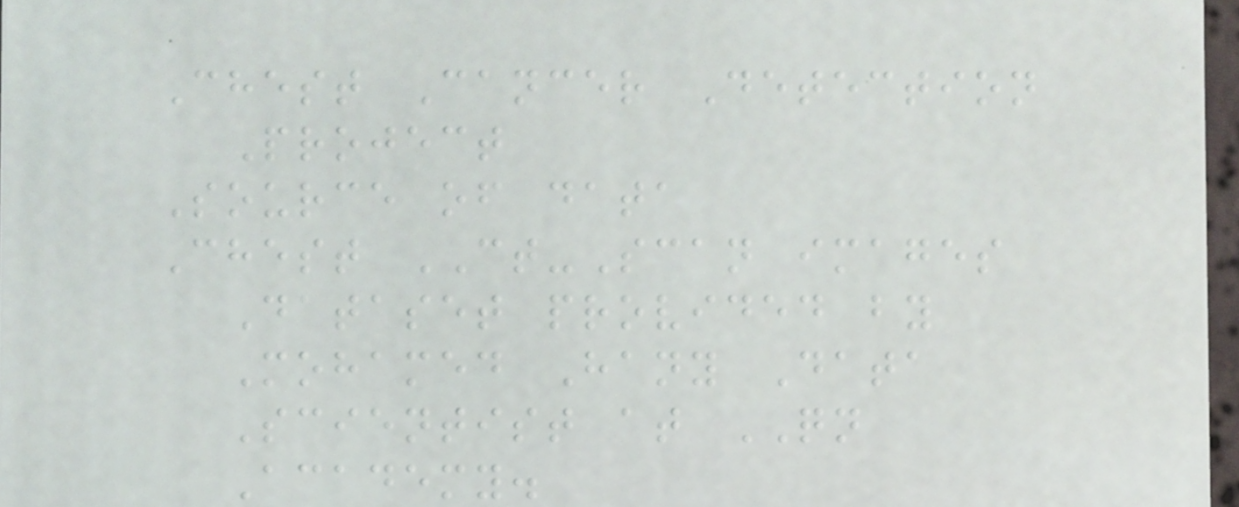Chest Cancer Detection
Project
Source of data
Chest CT-Scan images
Dataset provided by
Mohamed Hany Data
Scientist at QN
Academy.
